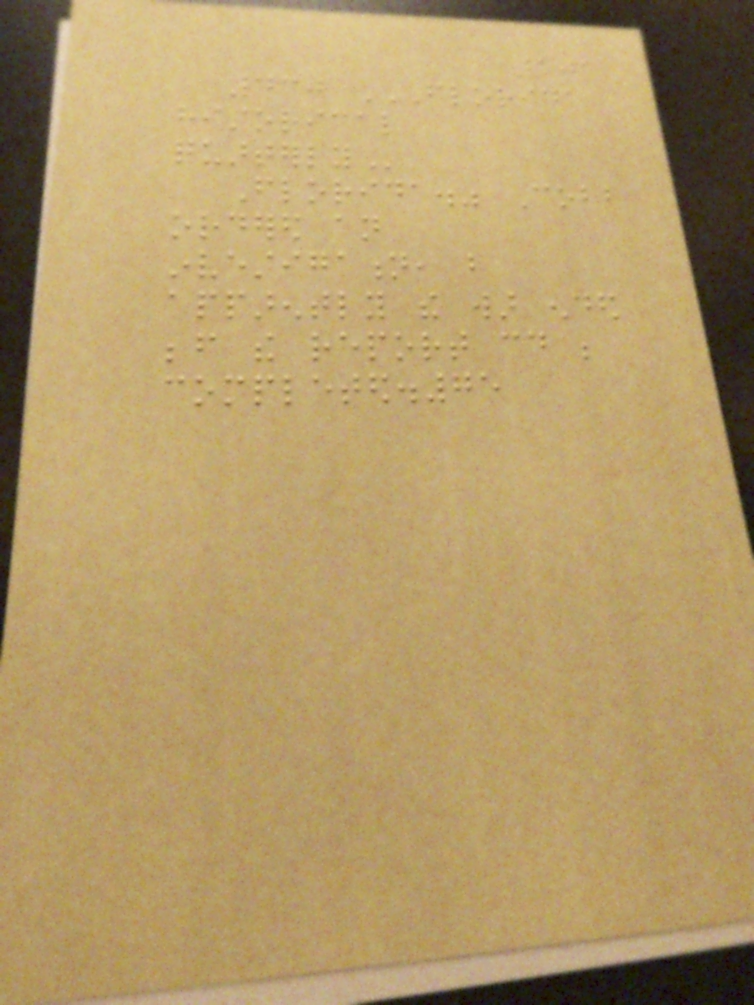101
430 FLORIDA
HISTORICAL
QUARTERLY
Florida." Cobb
ordered an
investigation, but
apparently the war ended
before the report could be
completed.75
